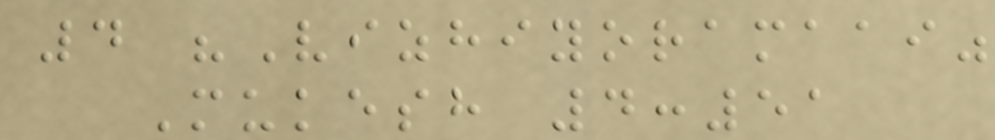4 "Vizhiyoramaai"
Mukesh 4:51
